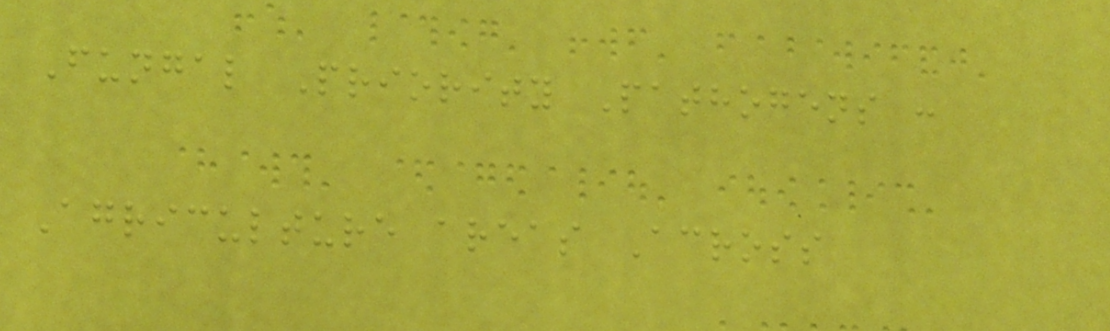Fungal Priority Pathogens :
Agriculture areas Across
